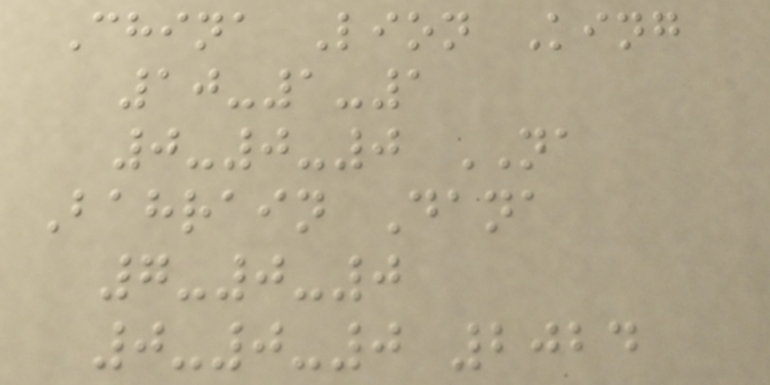China Lion King
10-1-1
0-0-0 NA
Bahrain Dana
7-0-0
0-0-0 2024
